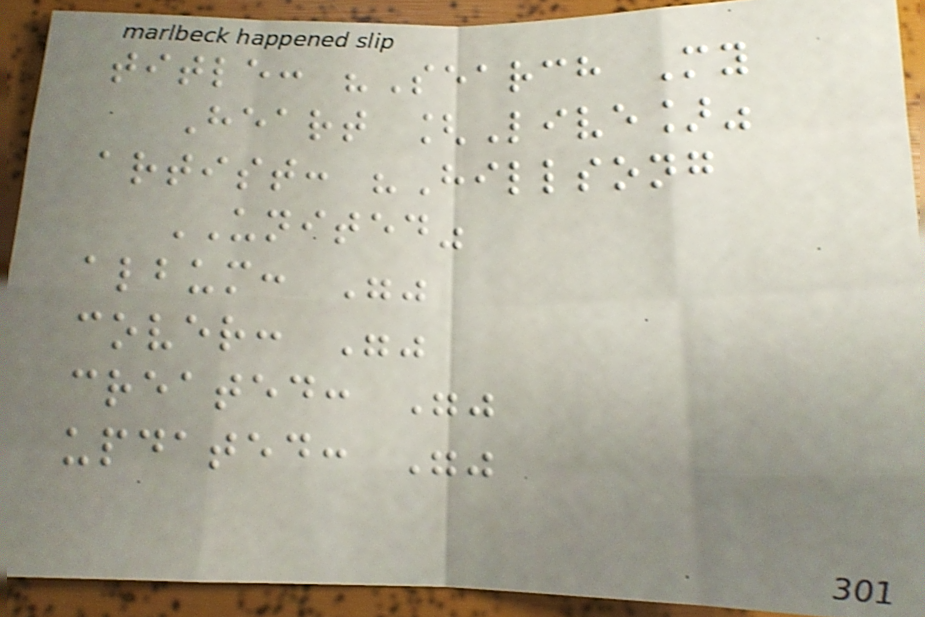title: "Search My
Heart [Live]"
artist: "Hillsong
UNITED"
album: ""
cover: ""
created: ""
updated: ""
